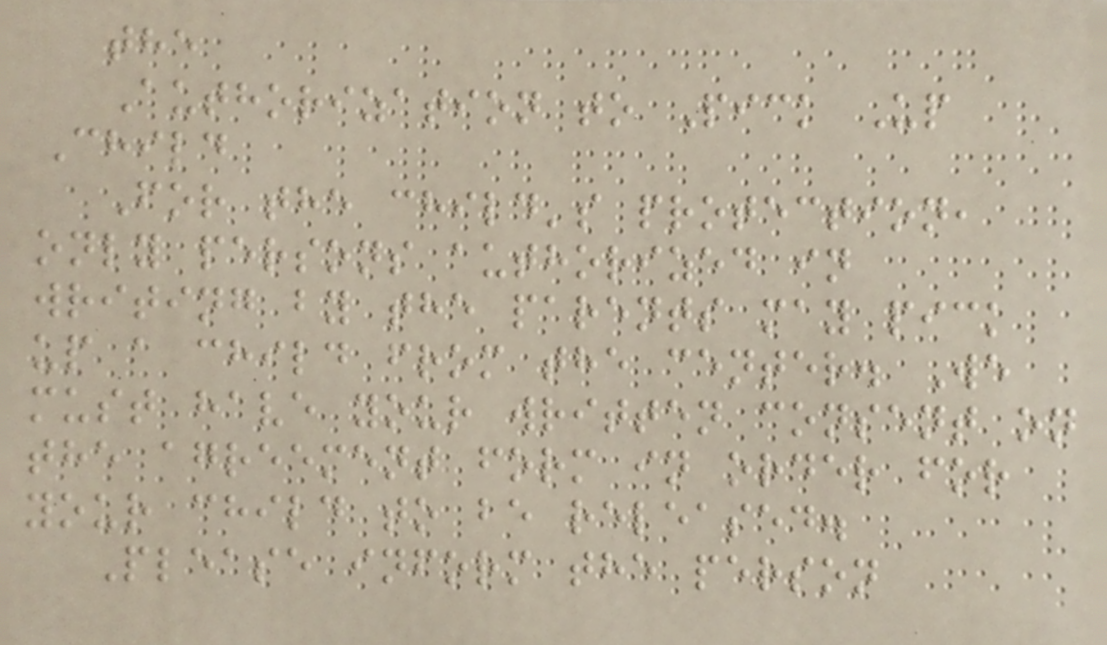the
Authorization to Pick Up
Child
For the child's protection,
only persons authorized in
writing by the parents may pick
up a child from the center. We
must have your written consent on
the agreement form in order for
your child to be released.
Please inform the person
